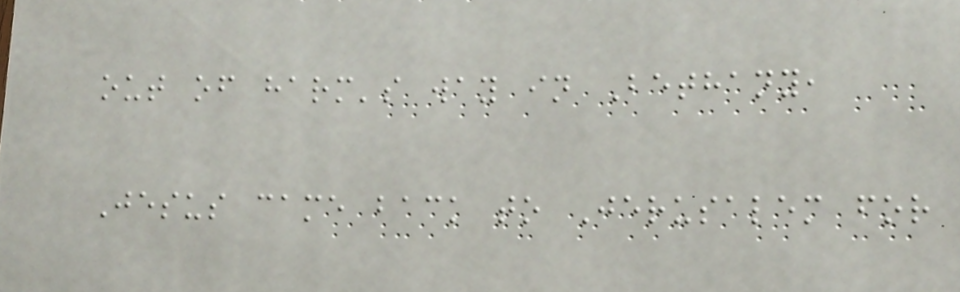out of harm's way in Bethany,
Jesus came back to Jerusalem for
